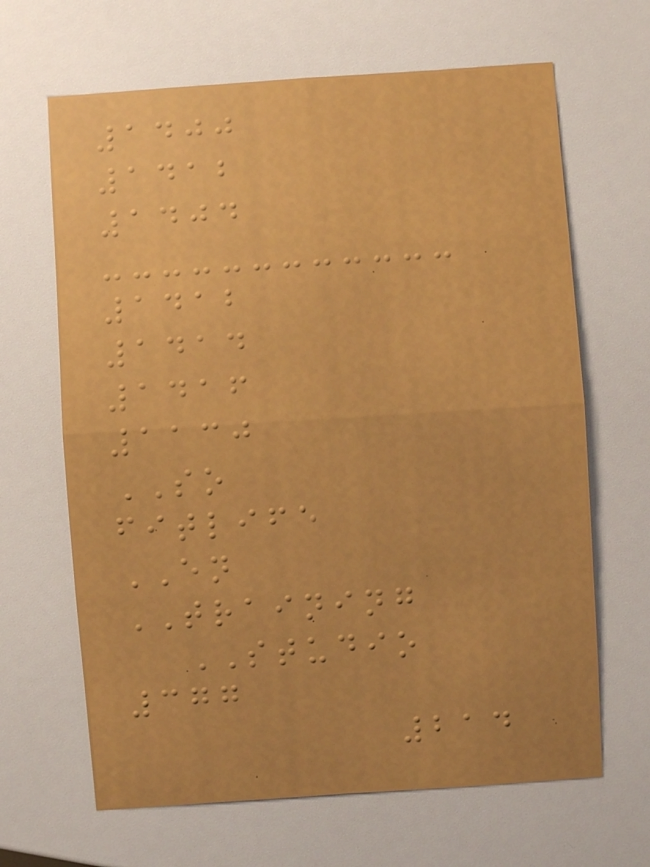1400
1412
1404
1412
1414
1416
1130
SO
fitlife
EN
TRAINING
STUDIO
377
214
